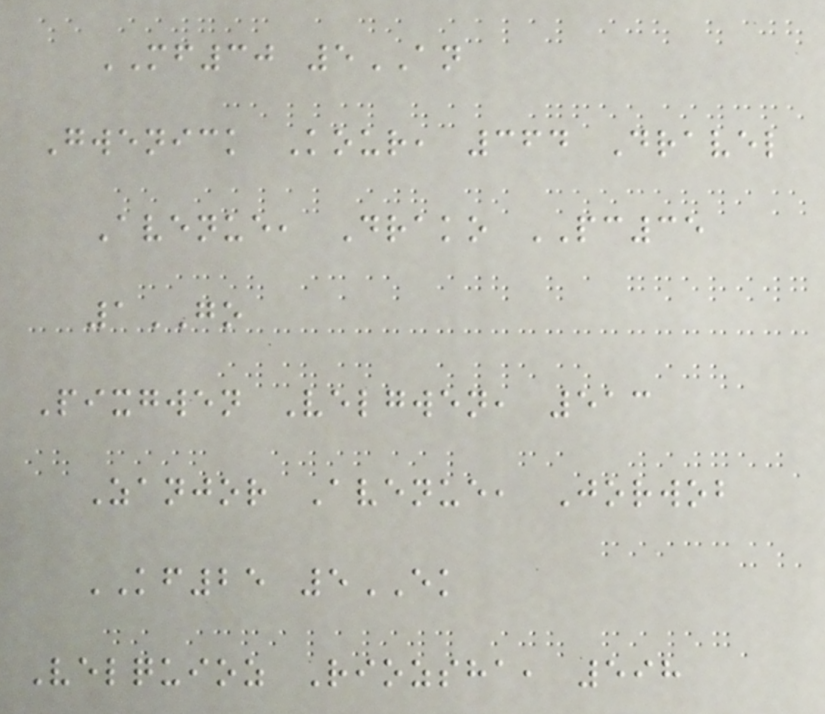MF30 5AN
Gwenick Kour, 364 Dravel
Avenue, Drako PC35
1GO
Pixgwen Velgwen, 513
Zanjor Avenue, Jorwob
KF25 5EK
Velquioz Riozsha, 598
